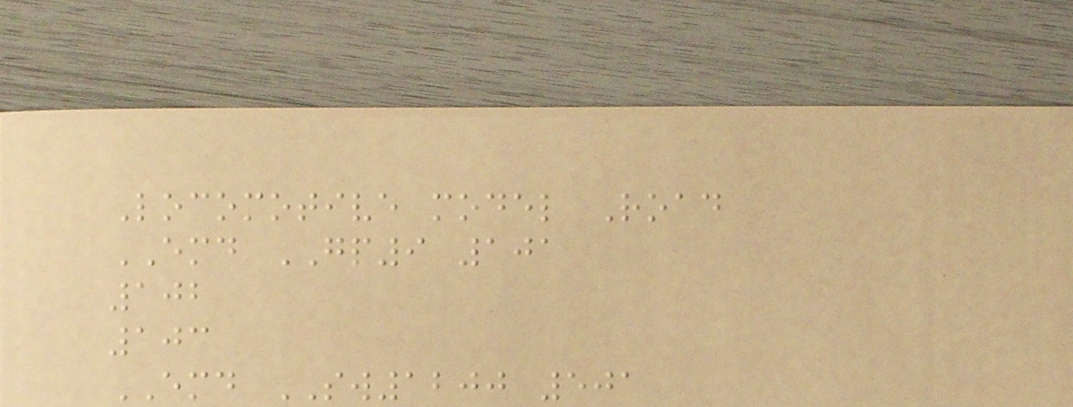Locomotive model Road
EMD GP9 101
102
103
EMD SW1200 501
